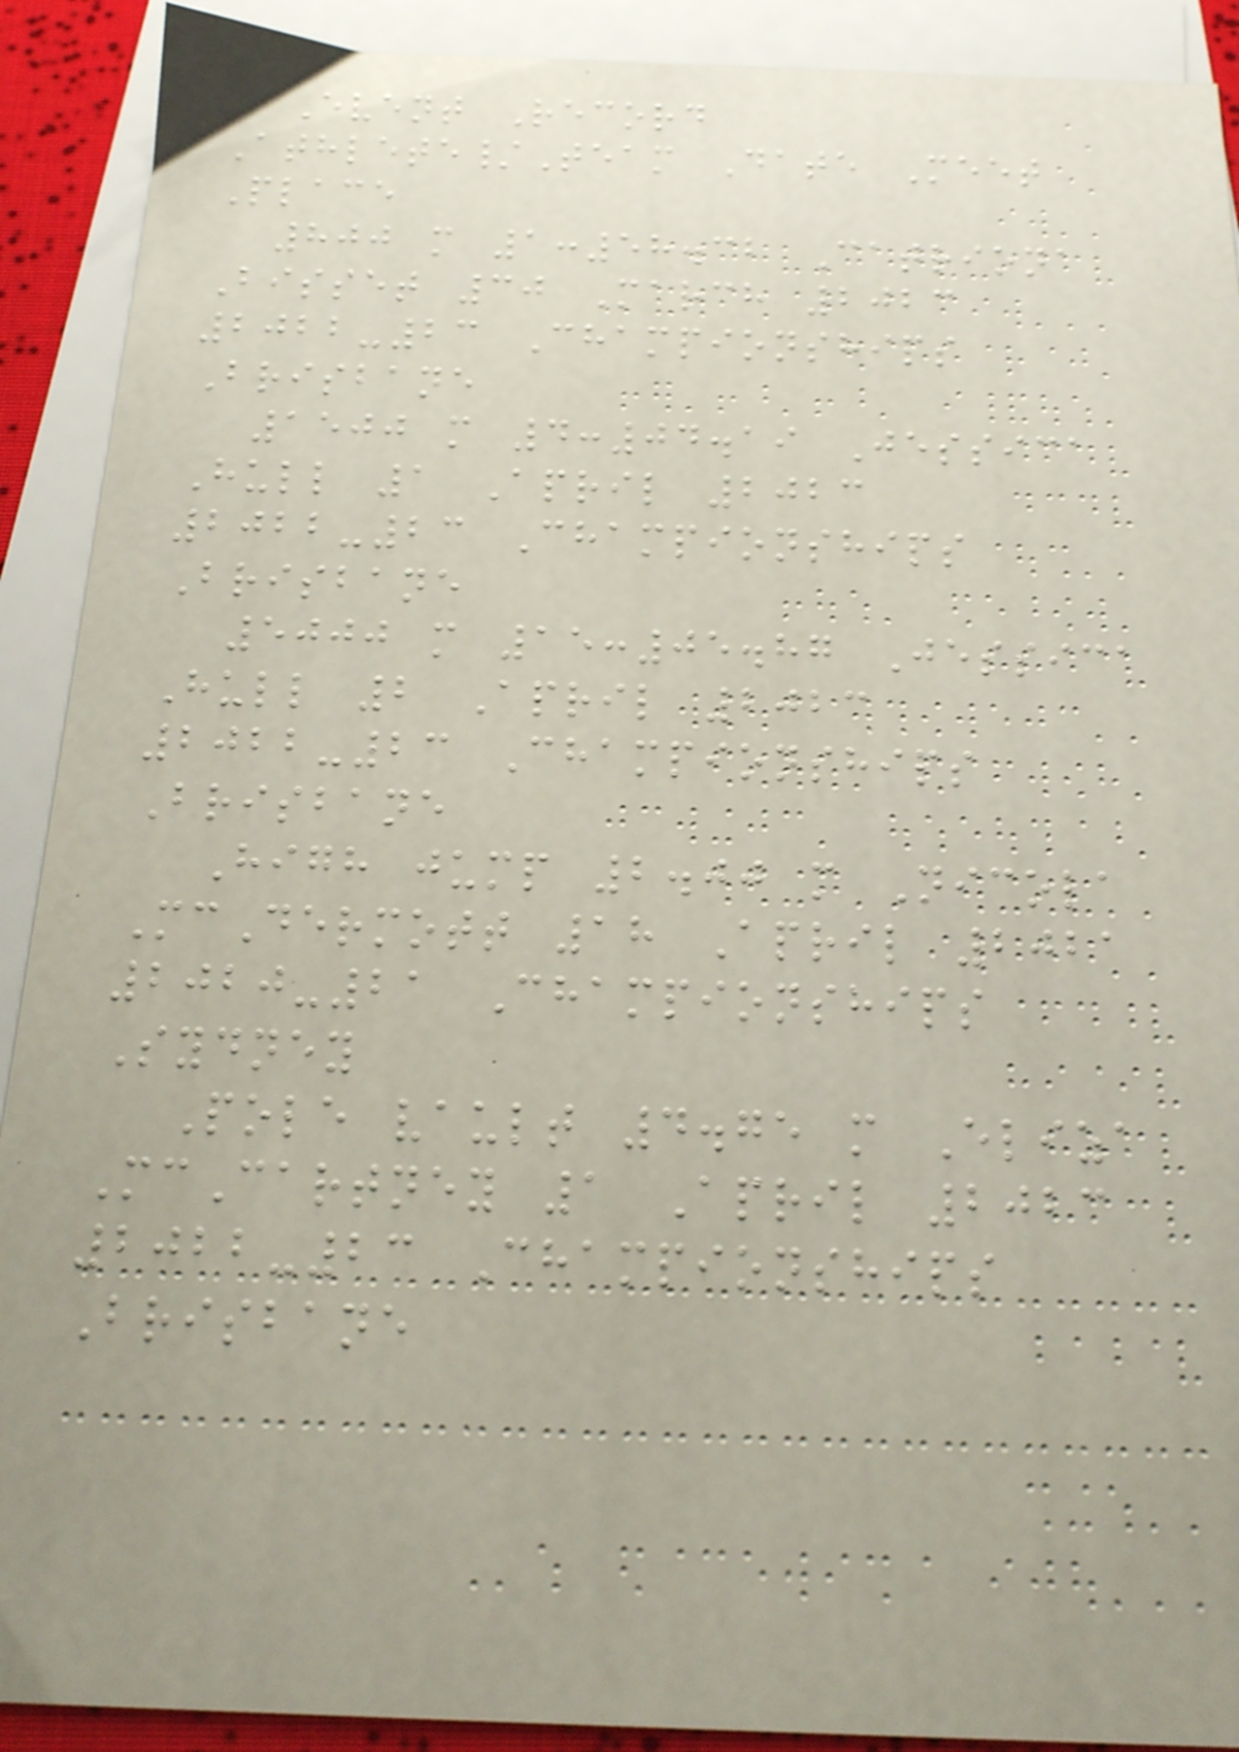Event Record
Athlete/Team Date Meet
Place
800 m 1:58.32 Catriona
Bisset 30 March 2023
2022-23 Championships
Brisbane
1500 m 4:04.19 Jessica
Hull 1 April 2023
2022-23 Championships
Brisbane
5000 m 15:05.87 Jessica
Hull 2 April 2023
2022-23 Championships
Brisbane
High jump 2.00 m Nicola
McDermott 18 April 2021
2020-21 Championships
Sydney
Pole vault 4.75 m Eliza
McCartney 1 April 2023
2022-23 Championships
Brisbane
